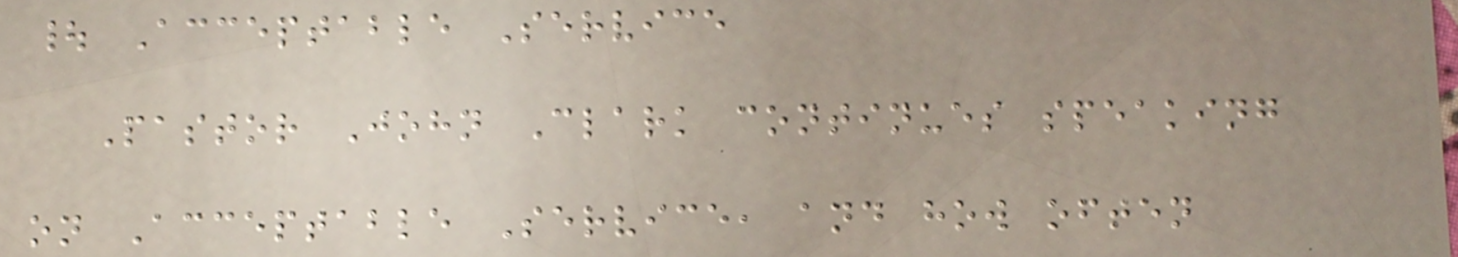| Acceptable Service
Pastor John Clark continues speaking
on Acceptable Service, and how often
